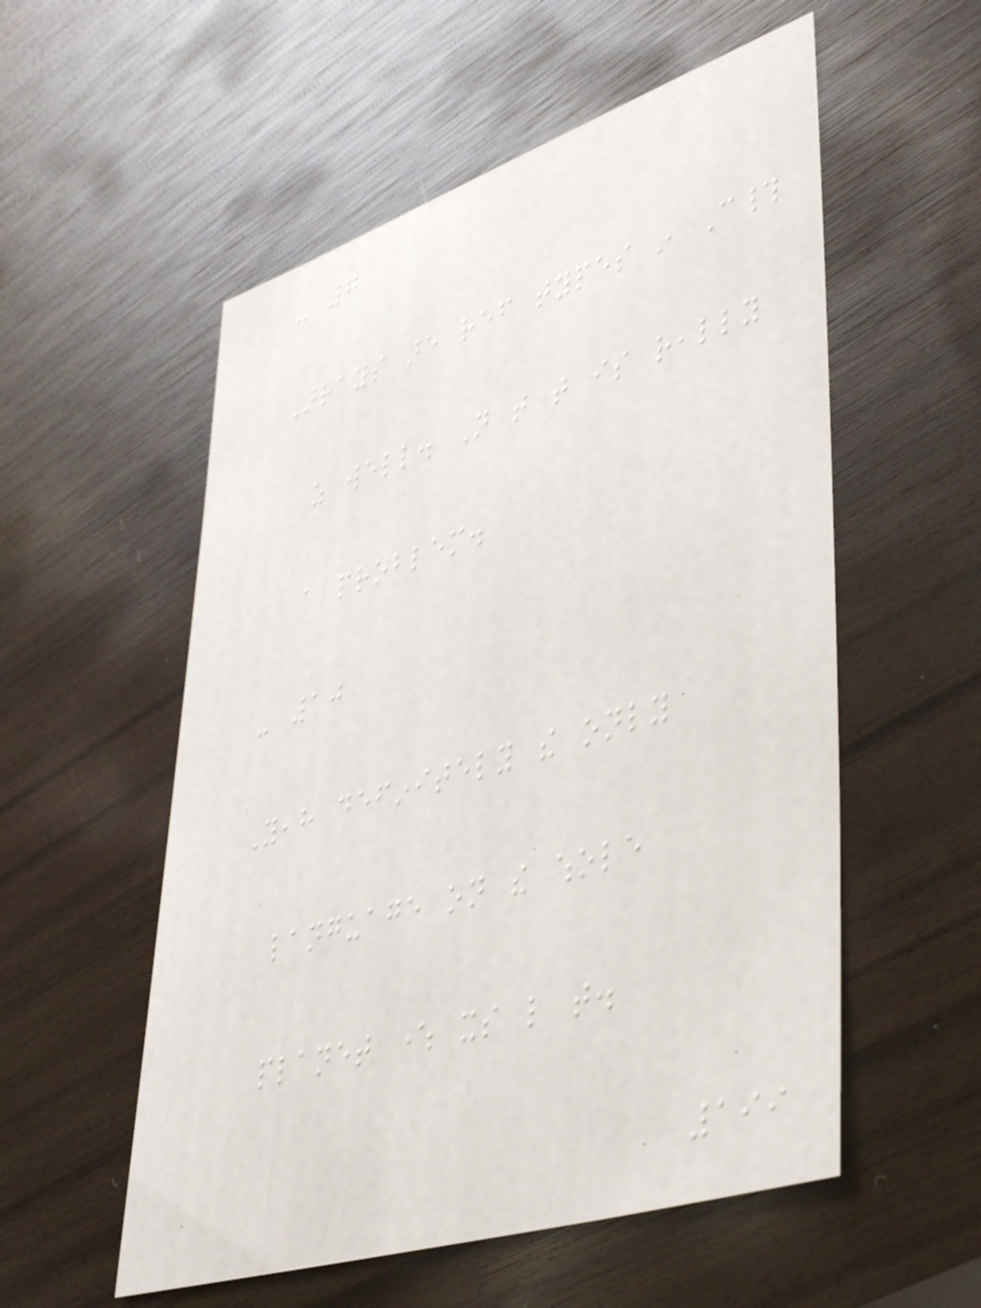- 7
Arrays are ref types in C#
as well. Not that that is really
a problem.
- 10
Yeah definitely the only
language on the whole
planet where its like that.
199
